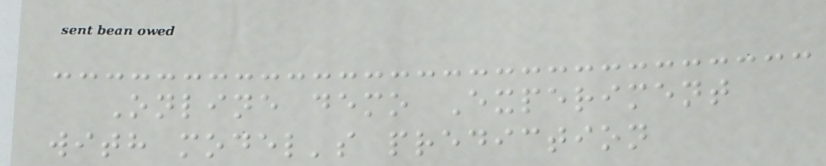Online demo Experiment
with model's prediction
